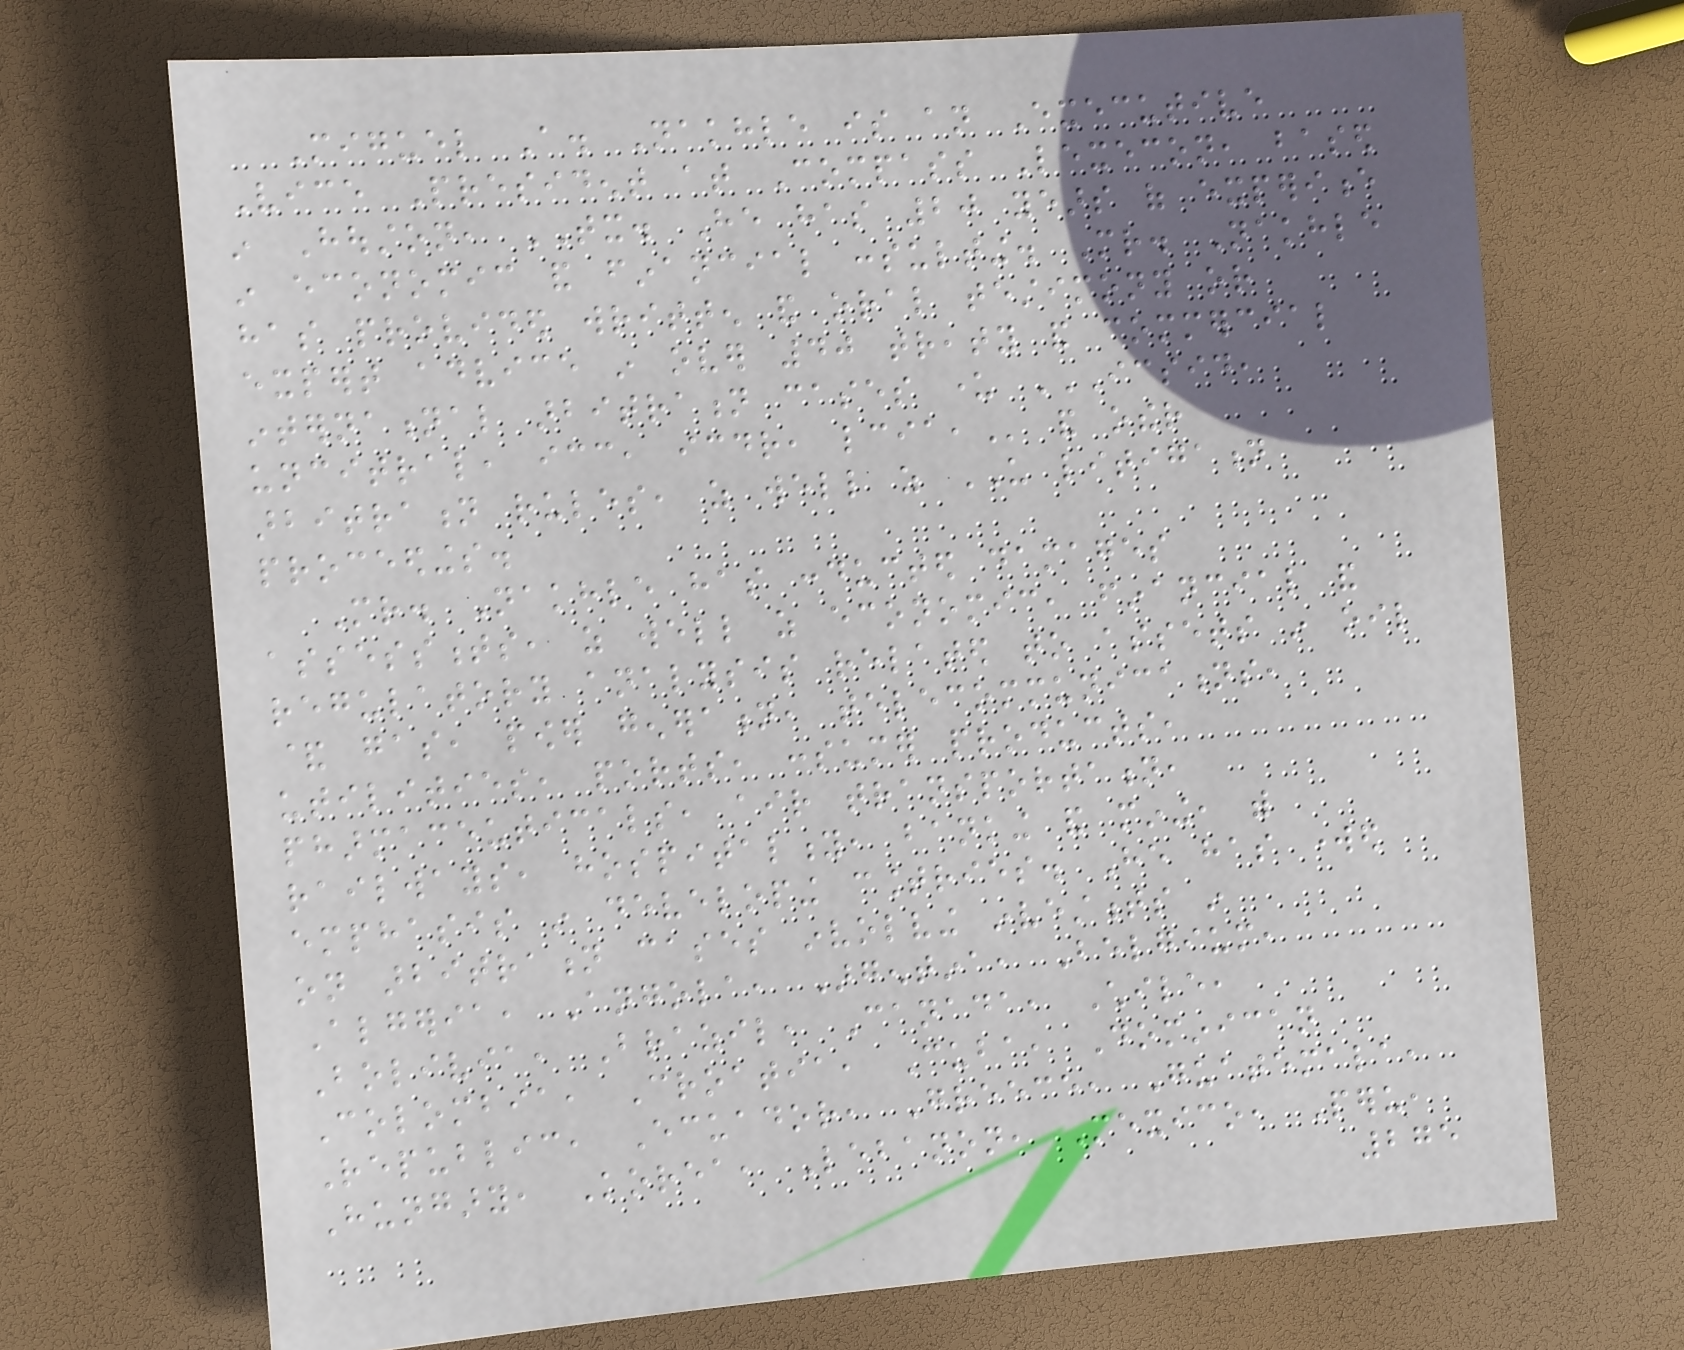Miguel A. Nakhle is an Executive
Vice President at Compass Lexecon, based
in Houston, TX. He has 20 years of experience
in economic and financial consulting. Mr. Nakhle
has provided written and oral testimony or
expert advice in over 40 treaty and commercial
international arbitration cases under ICSID,
UNCITRAL, ICC, ICDR, LCIA, and other
arbitration rules, as well as US litigation
proceedings.
Mr. Nakhle has conducted damages
assessments, as well as economic, financial and
regulatory analysis related to assets in oil
& gas, power generation, telecommunications,
utilities, ports, consumer products,
pharmaceuticals, air transportation,
railways, hospitality, banking and mining, with
emphasis in developing countries. He has worked
on arbitration cases involving investments in
Algeria, Angola, Argentina, Belgium,
Bolivia, Brazil, Canada, Chile,
Colombia, Croatia, Cuba, Dominican
Republic, Ecuador, Greece, Guatemala,
Hungary, Korea, Lebanon, Mexico, Peru,
275
